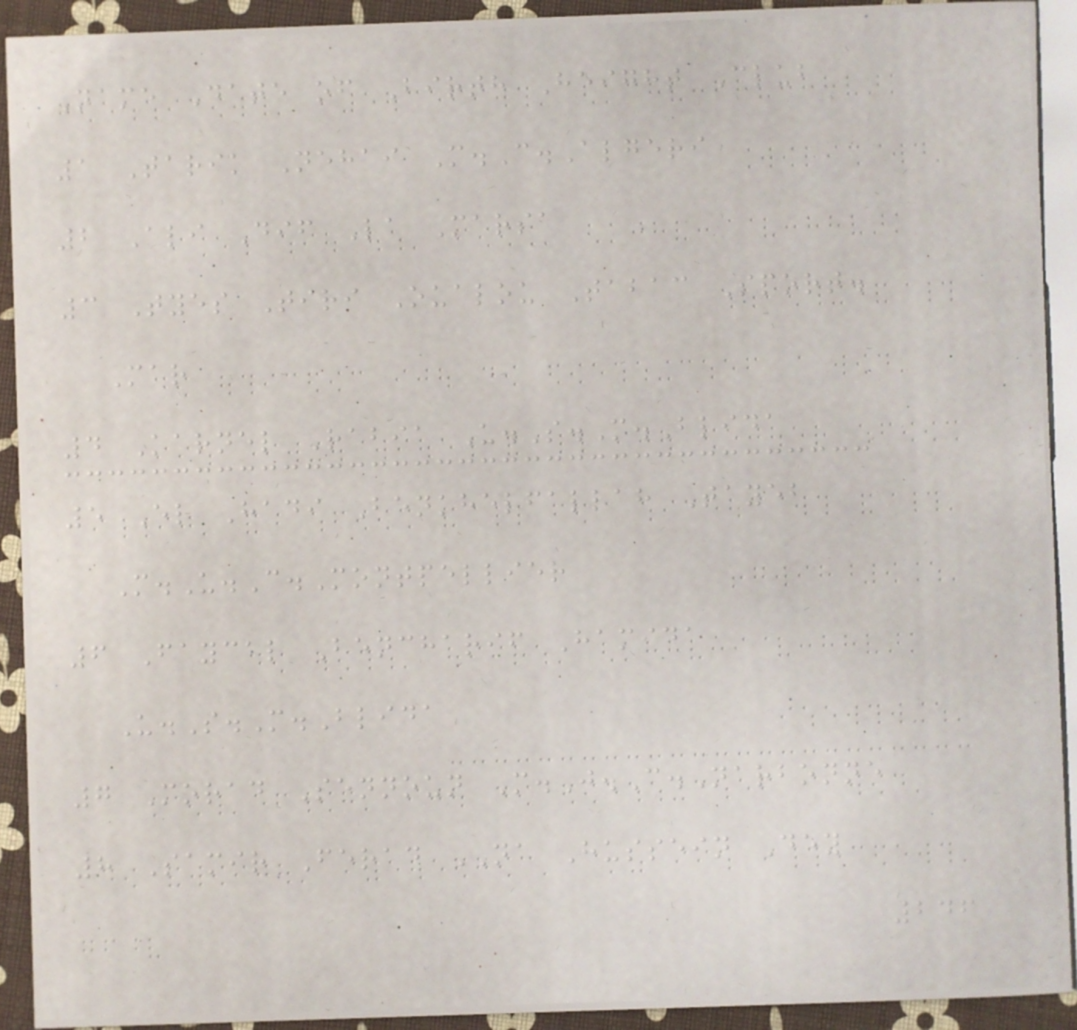Name Date of Birth Height Club
1 Tarik Nehai M.C.Algeri
2 Ali Dif La Marsa
3 Tyes Tiri Oualou Tabac Sport.
Mar
4 Karnel Rabia U.S.M.Blida
5 El Hadi Benkhelfallah Tayeb
M.U.C.Montpellier
6 Faycal Bencharif Hamida
U.S.M.Blida
7 Morad Sennoun M.J.C.Narbonne
8 Samir Ferad NA Hussein Dey
246
